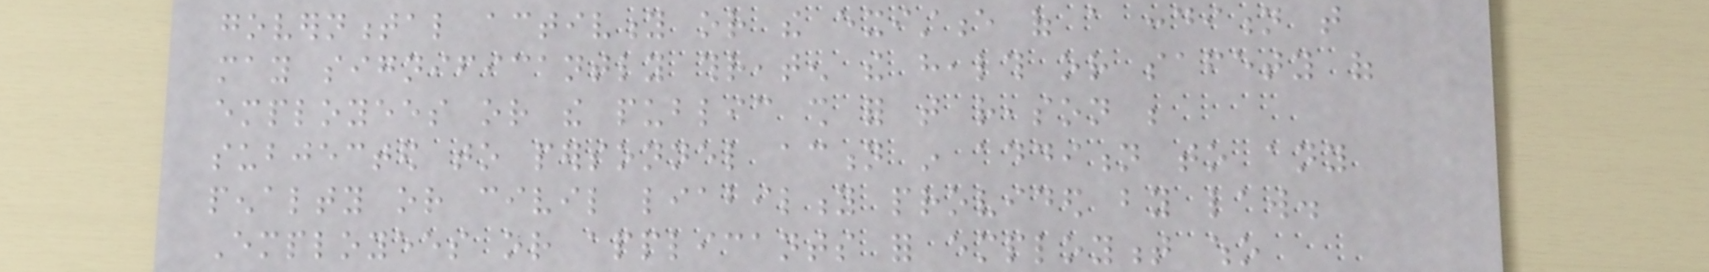governmental activity or the existence of a condition that
may significantly threaten the health or safety of
employees or the public shall for that reason be
subjected to personnel action in addition to any
penalty or civil liability provided by law.
Employees or applicants for employment who
